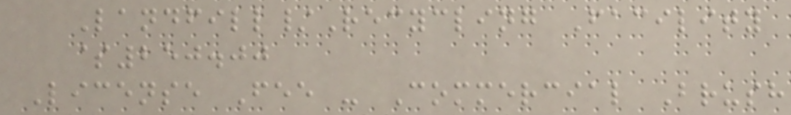Landfill/Recycling Facility
$250.00
License Fee - Commercial Brush
